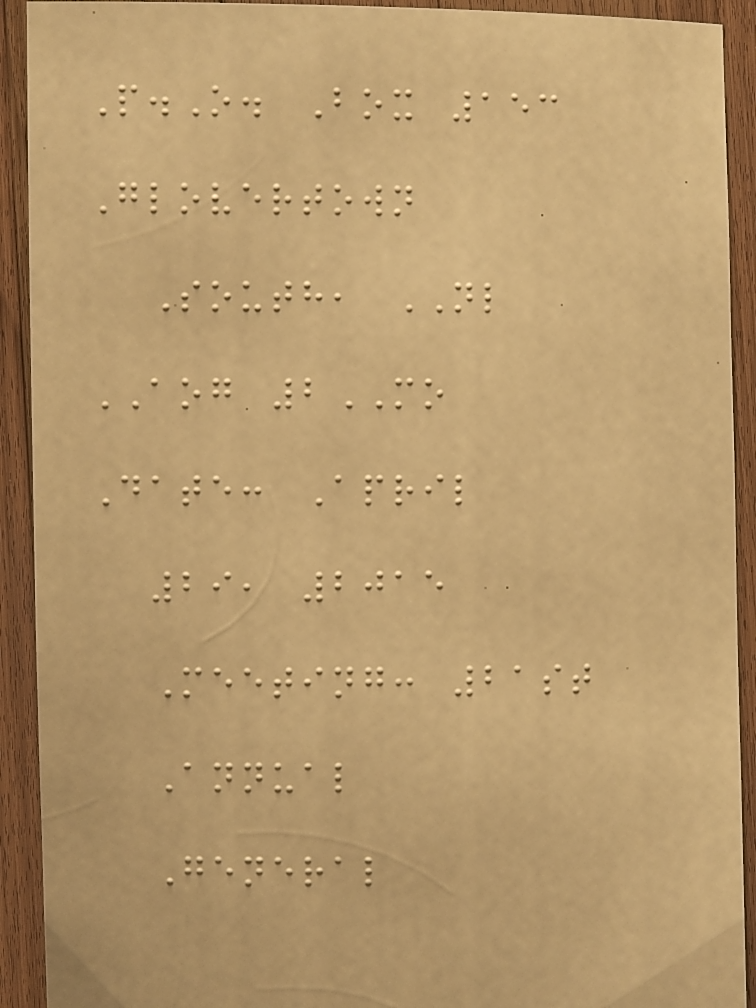P.O. Box 153
Glovertown
South, NL
AOG 2MO
Date: April
29, 2015
Meeting: 21st
Annual
General
